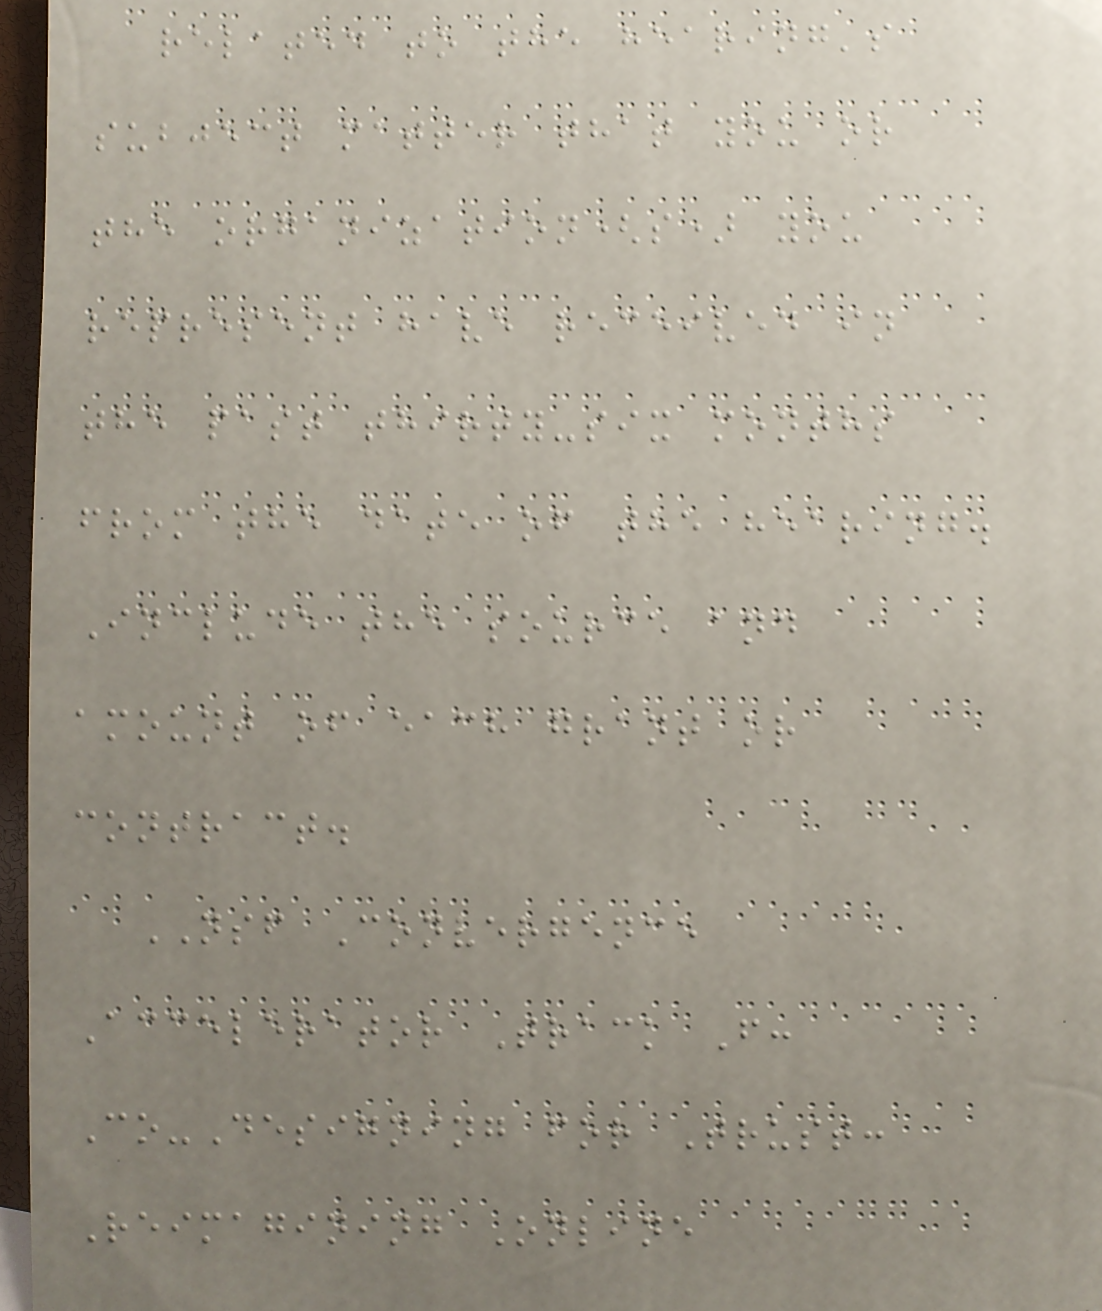related to the hearing's
subject matter that you or
the organization(s) you
represent have received in
the past thirty-six months
from the date of the hearing.
Include the source and
amount of each grant or
contract.
NSF Convergence
Accelerator Track F:
Co-Designing for Trust:
Reimagining Online
